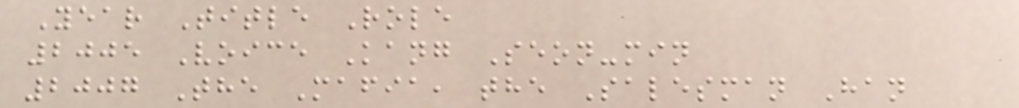Year Title Role
2005 Voice Kang Seon-min
2007 The Mafia, the Salesman Han
